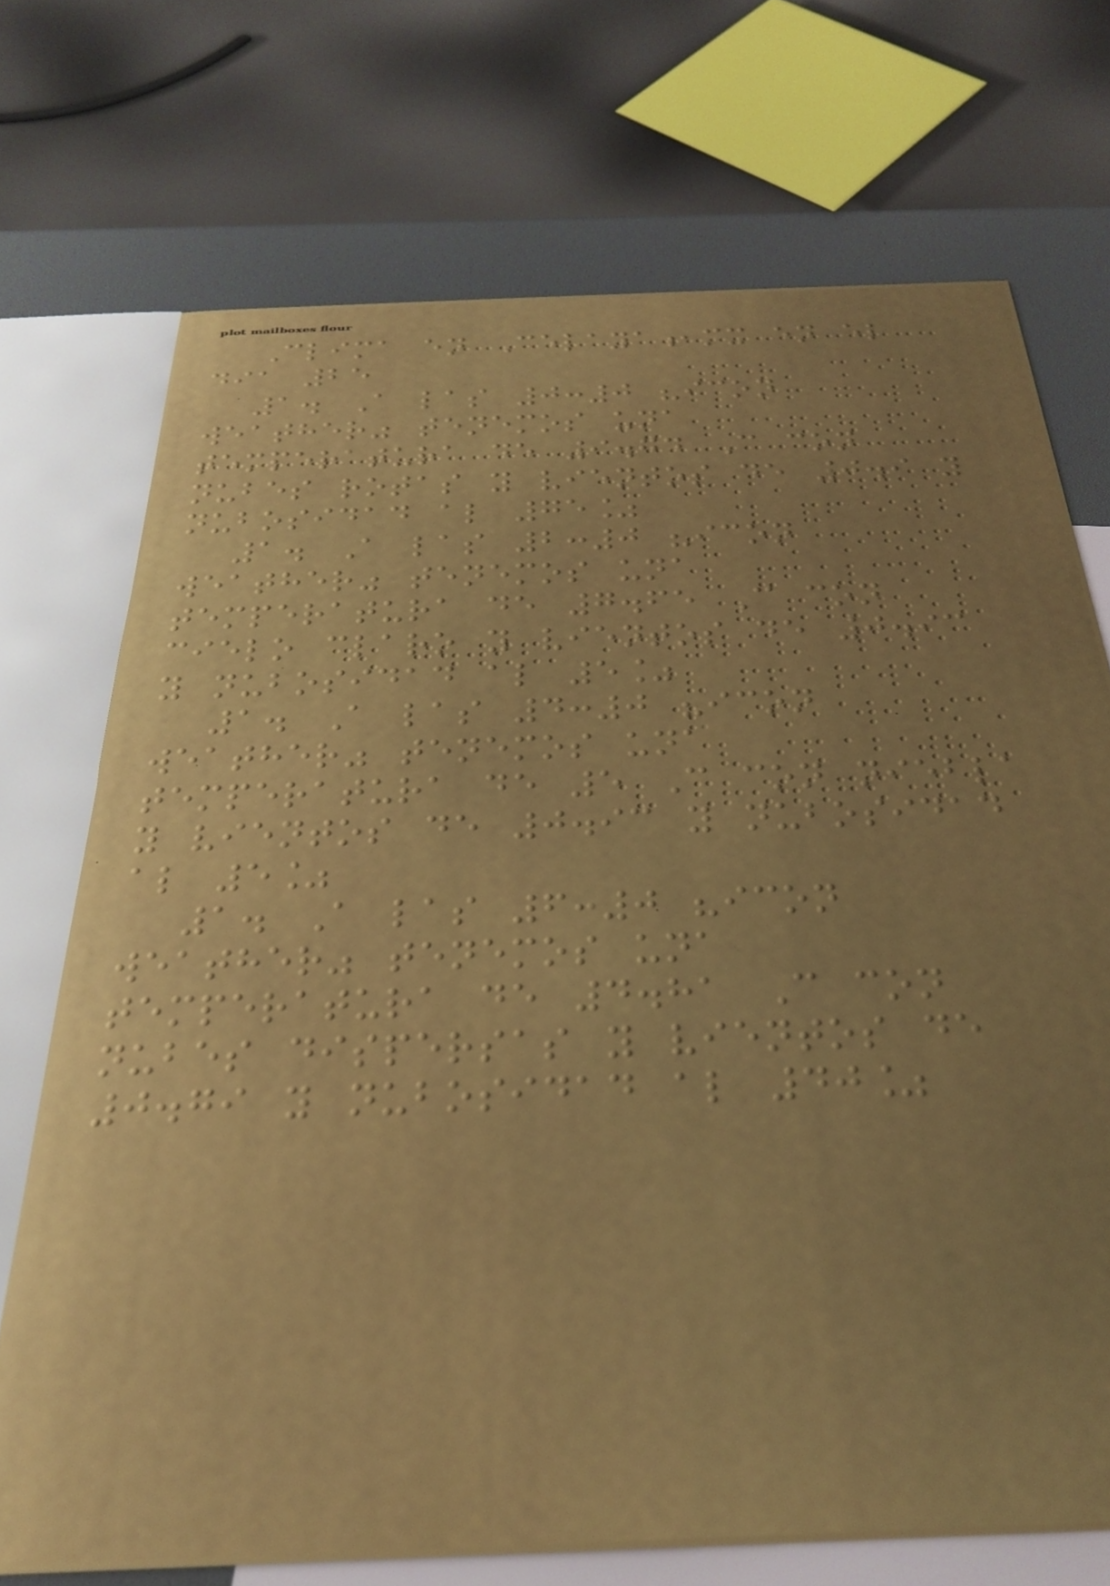Clima en Celaya,mx en el
dia 25
1. A las 0:0 "icon
weather" tenemos una
temperatura de 9.74 C con
nubes rotas y vientos de 0.9 y
nubosidad al 75%
1. A las 2:0 "icon
weather" tenemos una
temperatura de 7.65 C con
cielo claro y vientos de 0.93
y nubosidad al 5%
1. A las 4:0 "icon
weather" tenemos una
temperatura de 5 C con niebla
y vientos de 0.93 y nubosidad
al 5%
1. A las 6:0 "icon
weather" tenemos una
temperatura de 4.81 C con
nubes dispersas y vientos de
0.79 y nubosidad al 40%
